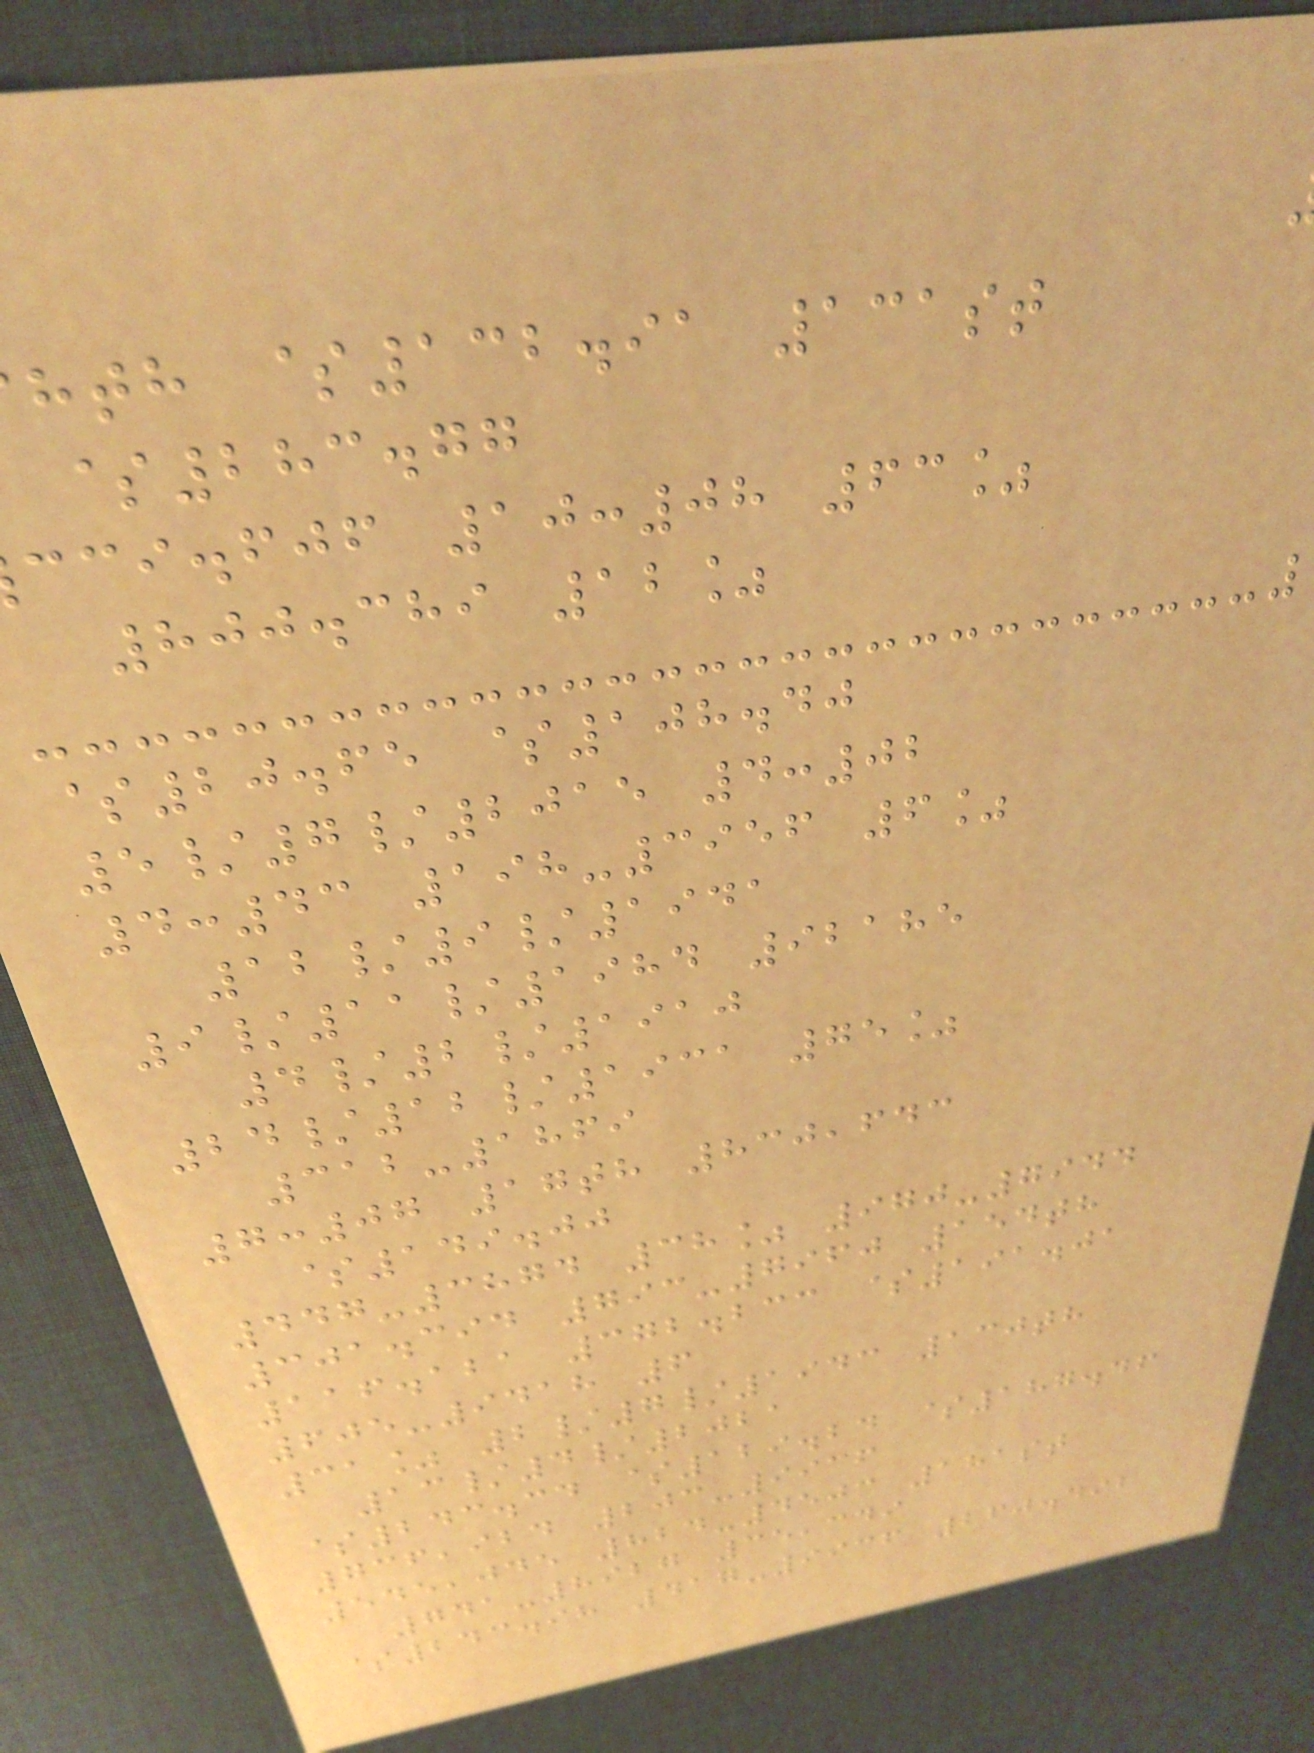hth $132.91 131st
$283.77
cci.fjf 10:08 63%
800.389 12%
$20.65 $108.40
5/7/2015 4:02
4:43 198-3956 6%
12/9/1941
9/11/1984 92185
4/2/1910
24/12/1931 75%
312-1869
7:07 17th 830,643
$149.00
447-3874 38% 970-7944
301.394 793-7960 154th
116.121 372.233 $191.01
605-9418 6
31% 2/7/1943 130th
13/4/2021
$243.34 $129.24 $187.46
736,924 203-9936
545,045 824-4503 181st
741-8927 35,349
$243.98 417-9936 260.492
